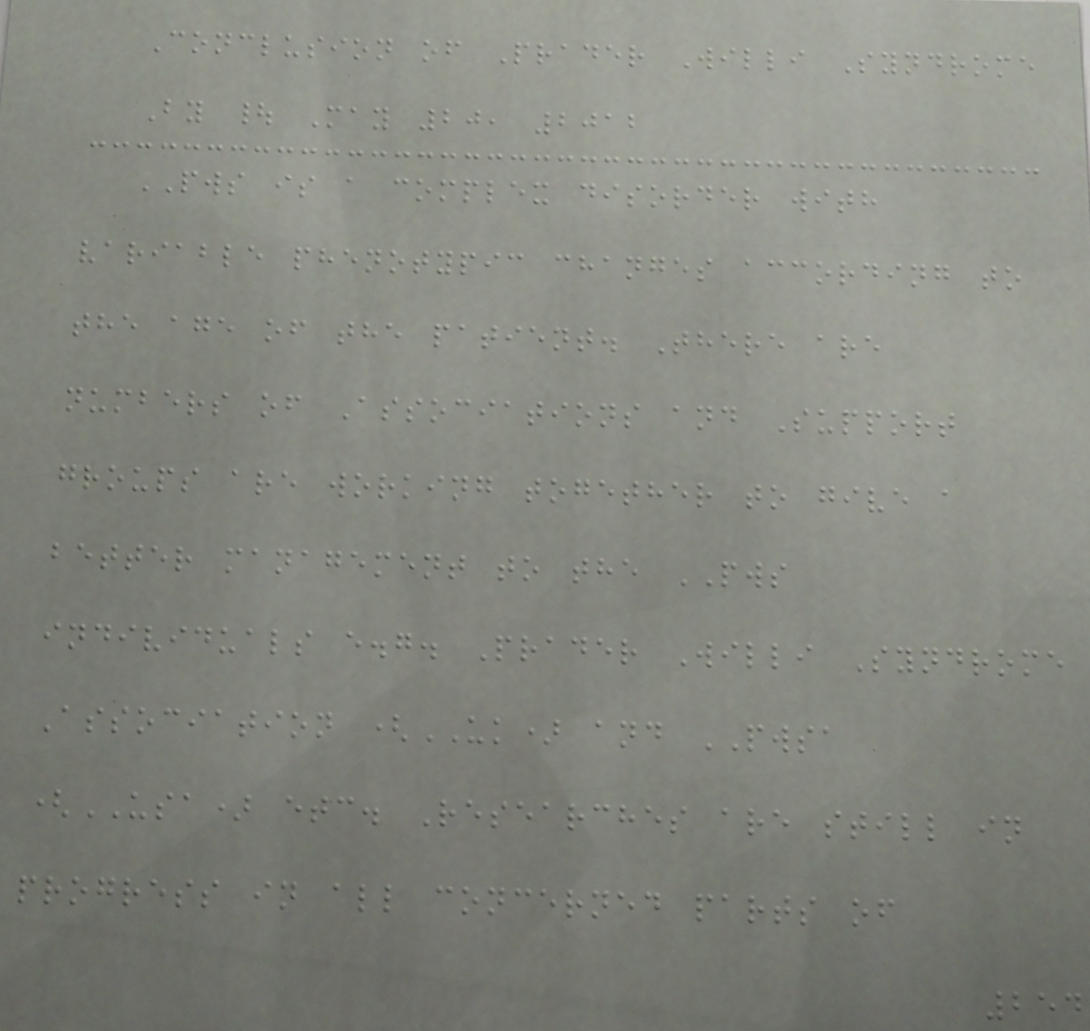Conclusion of Prader Willi Syndrome
By | May 20, 2012
PWS is a complex disorder with
variable phenotypic changes according to
the age of the patient. There are
numbers of Associations and Support
groups are working together to give a
better management to the PWS
individuals e.g. Prader Willi Syndrome
Association (UK) and PWSA
(USA) etc. Researches are still in
progress in all concerned parts of
254
